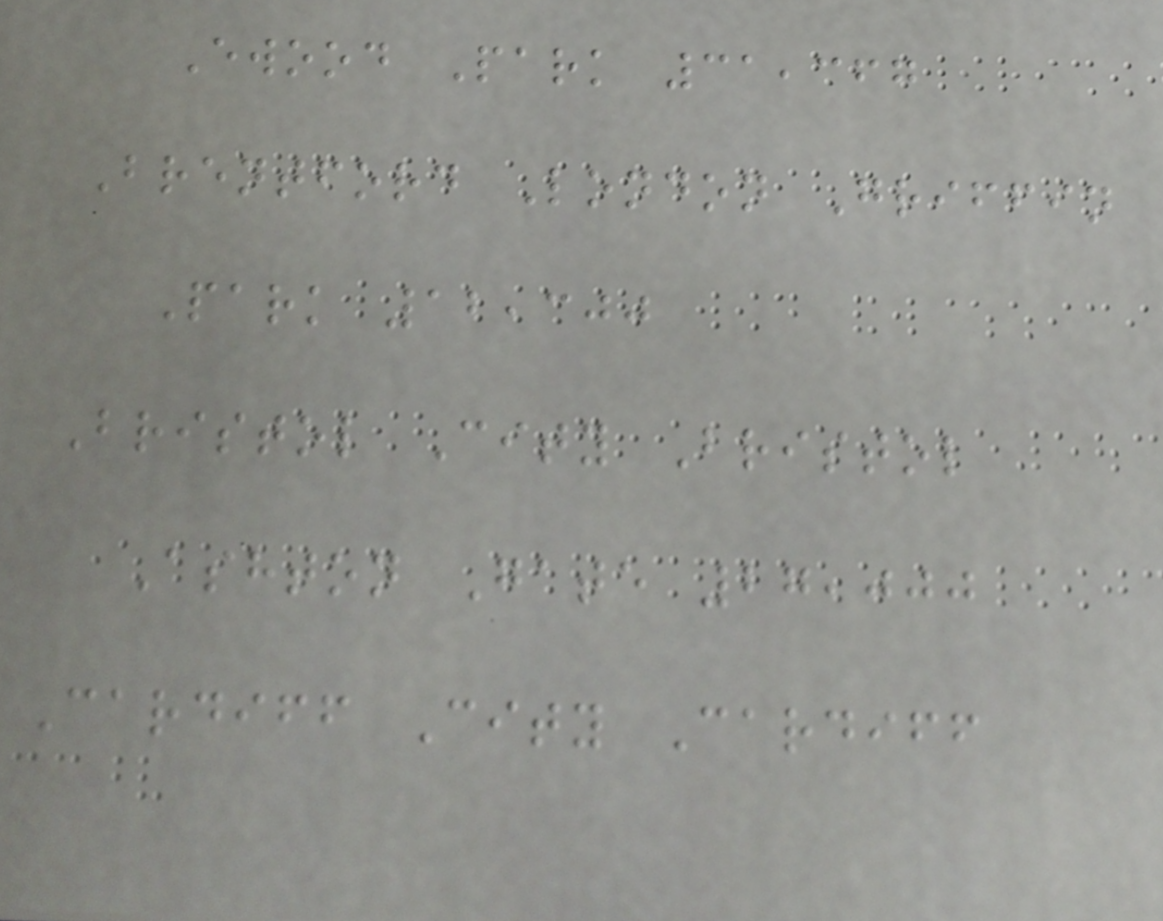Ewood Park 31,367
Brentford London Griffin
Park 12,300
Bristol City Bristol
Ashton Gate 27,000
Cardiff City Cardiff
